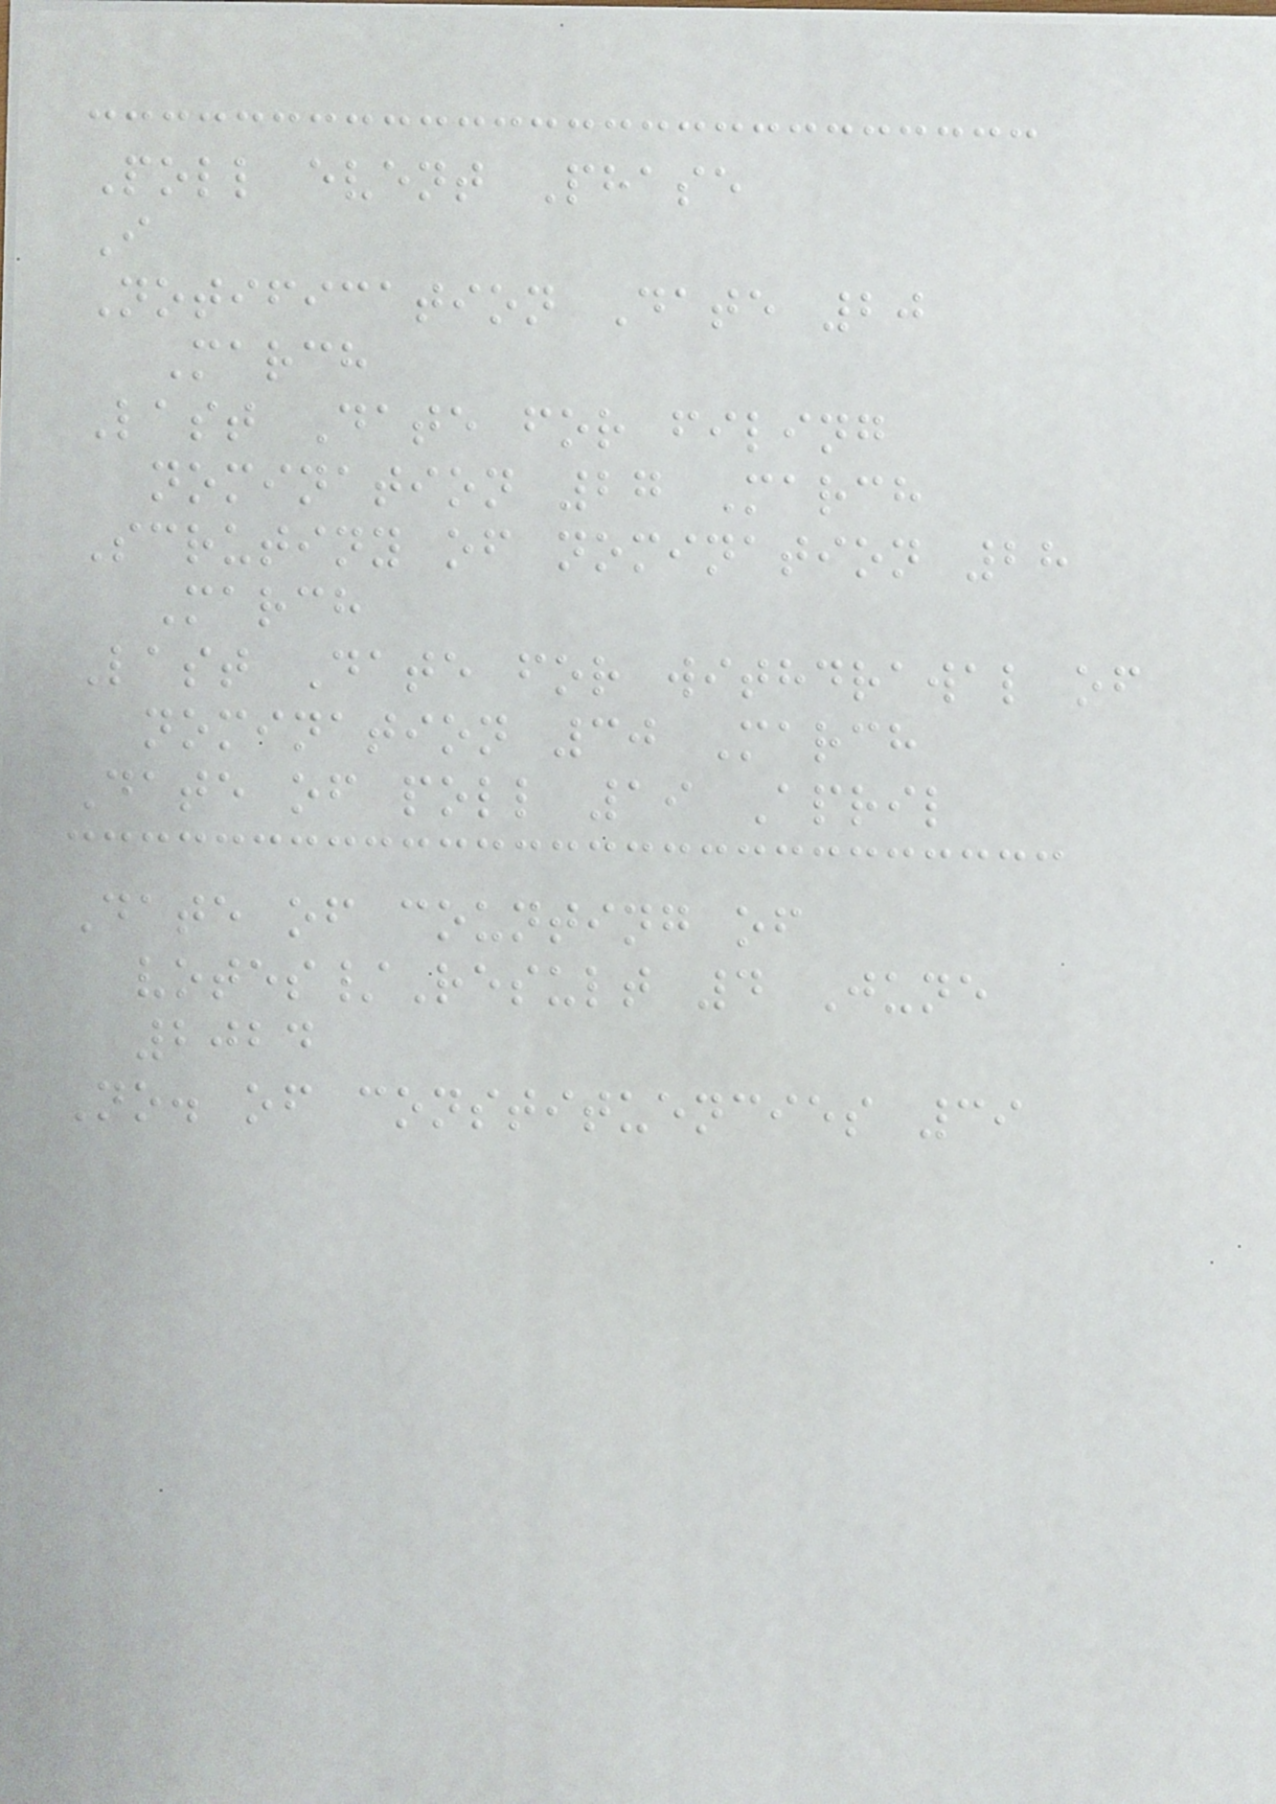Poll event Phase
I
Notification Date 20
March
Last Date for filing
nomination 27 March
Scrutiny of nomination 28
March
Last Date for withdrawal of
nomination 30 March
Date of poll 19 April
Date of counting of
votes/Result 4 June
2024
No. of constituencies 39
